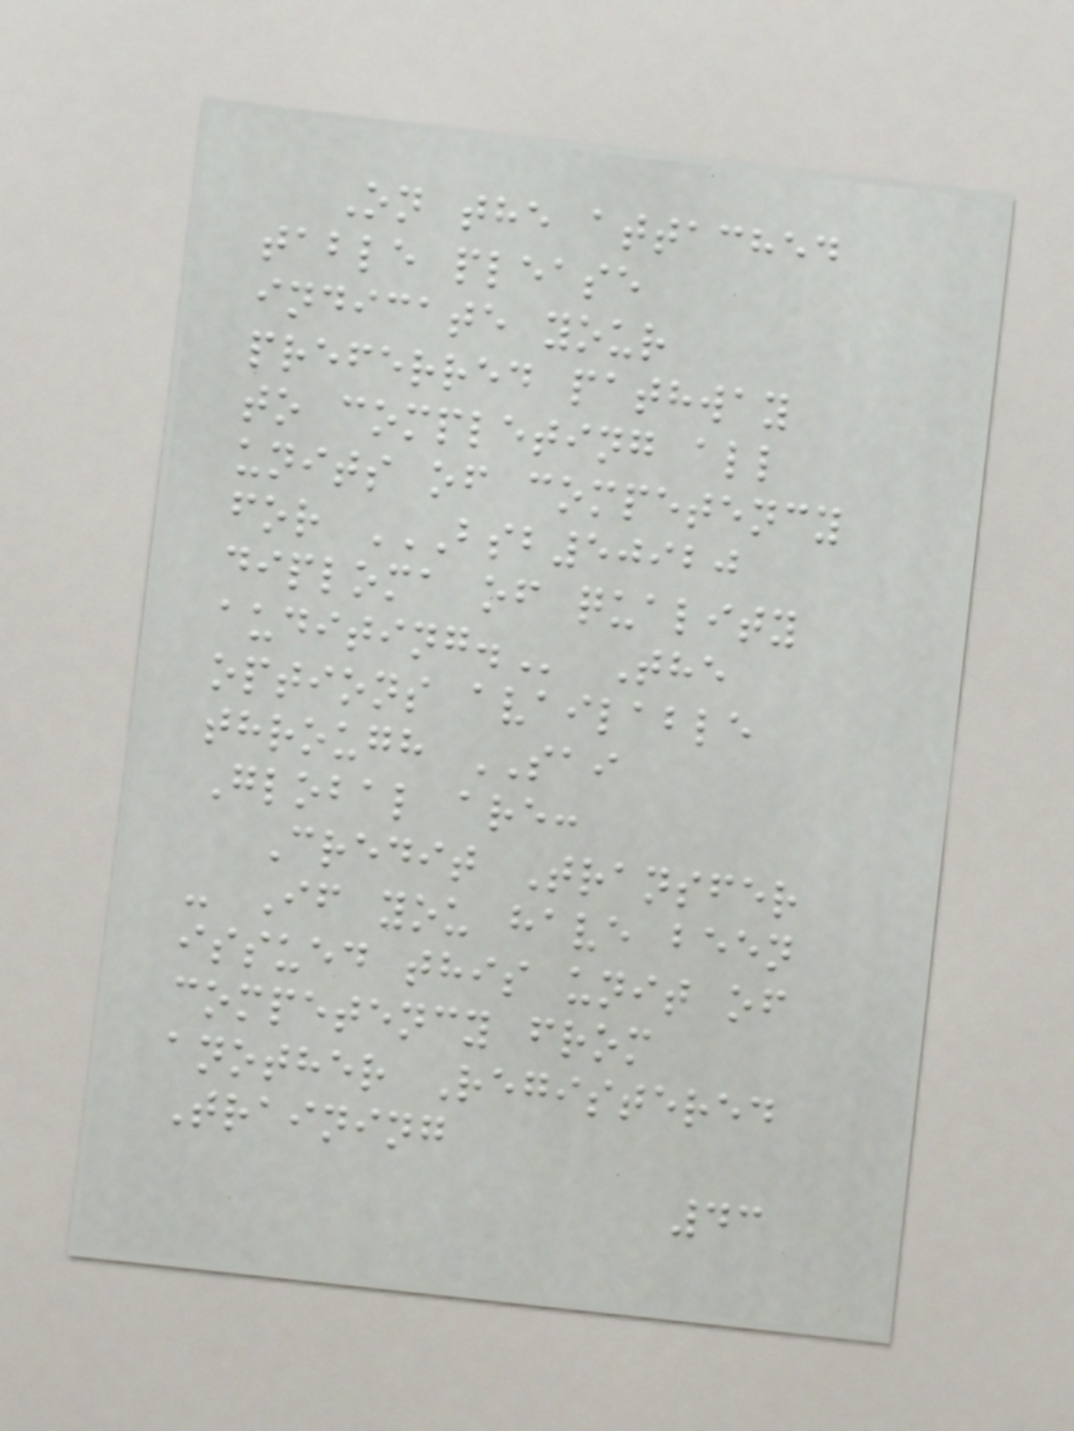On the attached
table please
indicate your
preferred pathway
to completing all
units of competency
for BSB50920
DIPLOMA OF QUALITY
AUDITING. The
options available
through SAI
Global are:
Credit Transfer
- If you have been
issued this unit of
competency from
another Registered
Training
43
